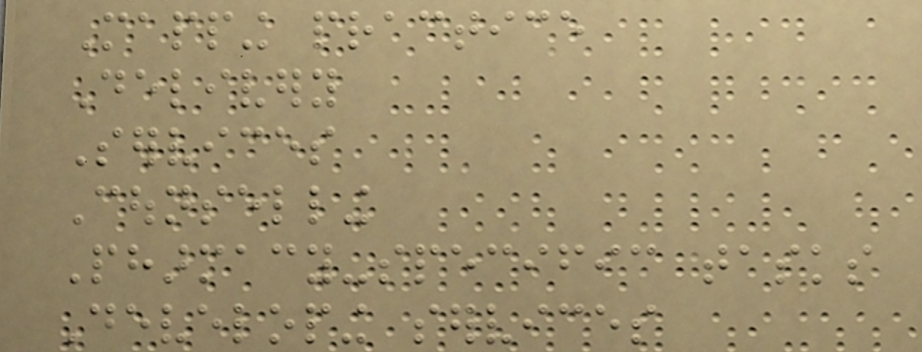Mapping practice
Delivery
Services
Counselling
Pharmacy-specific tasks
Developing services
